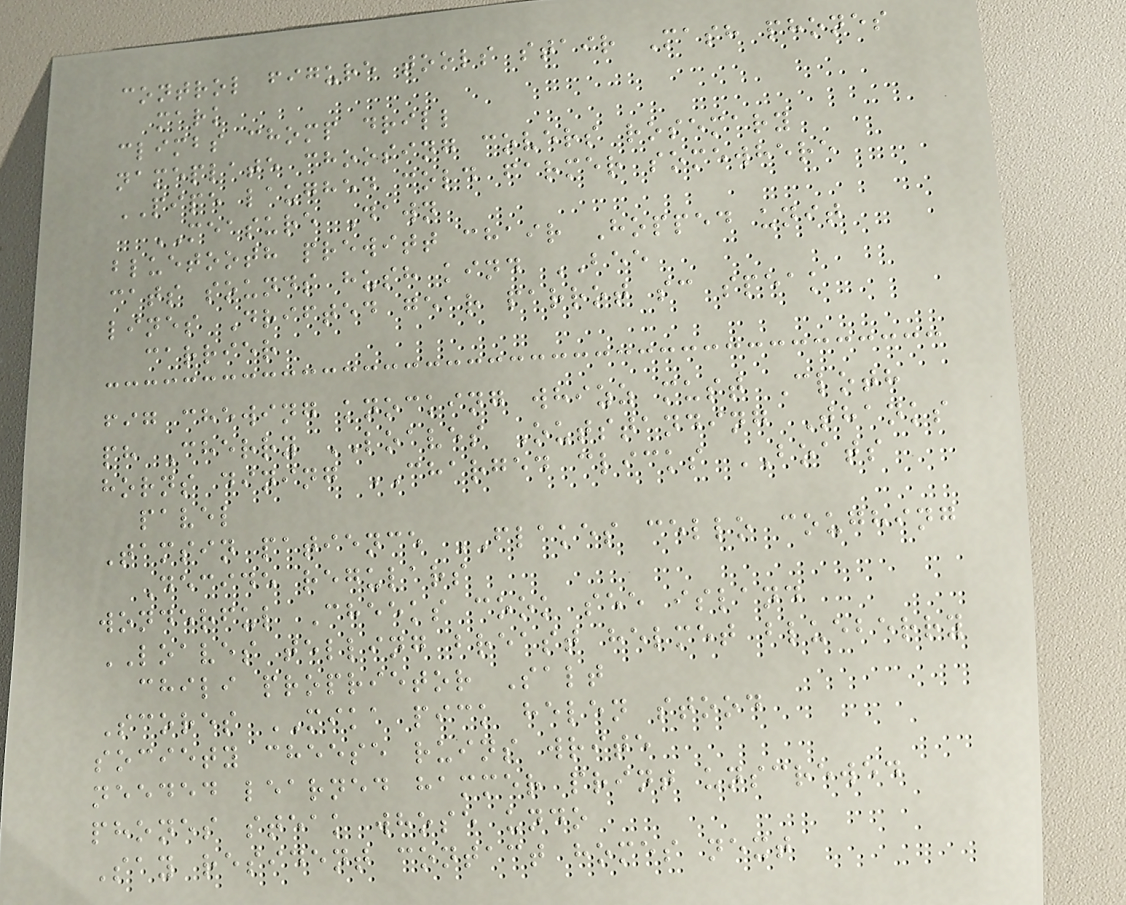control figure tools stair Mash phones
mark
climbs chomp drill
nameplate choosing covers rosemary
PIPE laughed cold farmer somewhere
MEASURE Dawn
bluetooth prewitt chair Hopped unit
cats sounds hush kind BEE
lines Drifted gear parrot sc speak
carrier
fig chewing knocking whizz must Cloth
ph Cherry LOAVES Outstanding Thanks
horns dining CHARGED clicks BOATS
pavel
Tamsin patience FLAKES cello coughing
Decide regulars
wonderful Cheeks cook see island
LOAVES telling breast helmet blueberry
chili proprietor Salt
Scores MIKA pick helen stood
society cheese ruins write
needed learned hammer print unscrewed
phones steak whose undo
Say resident contact homes next
